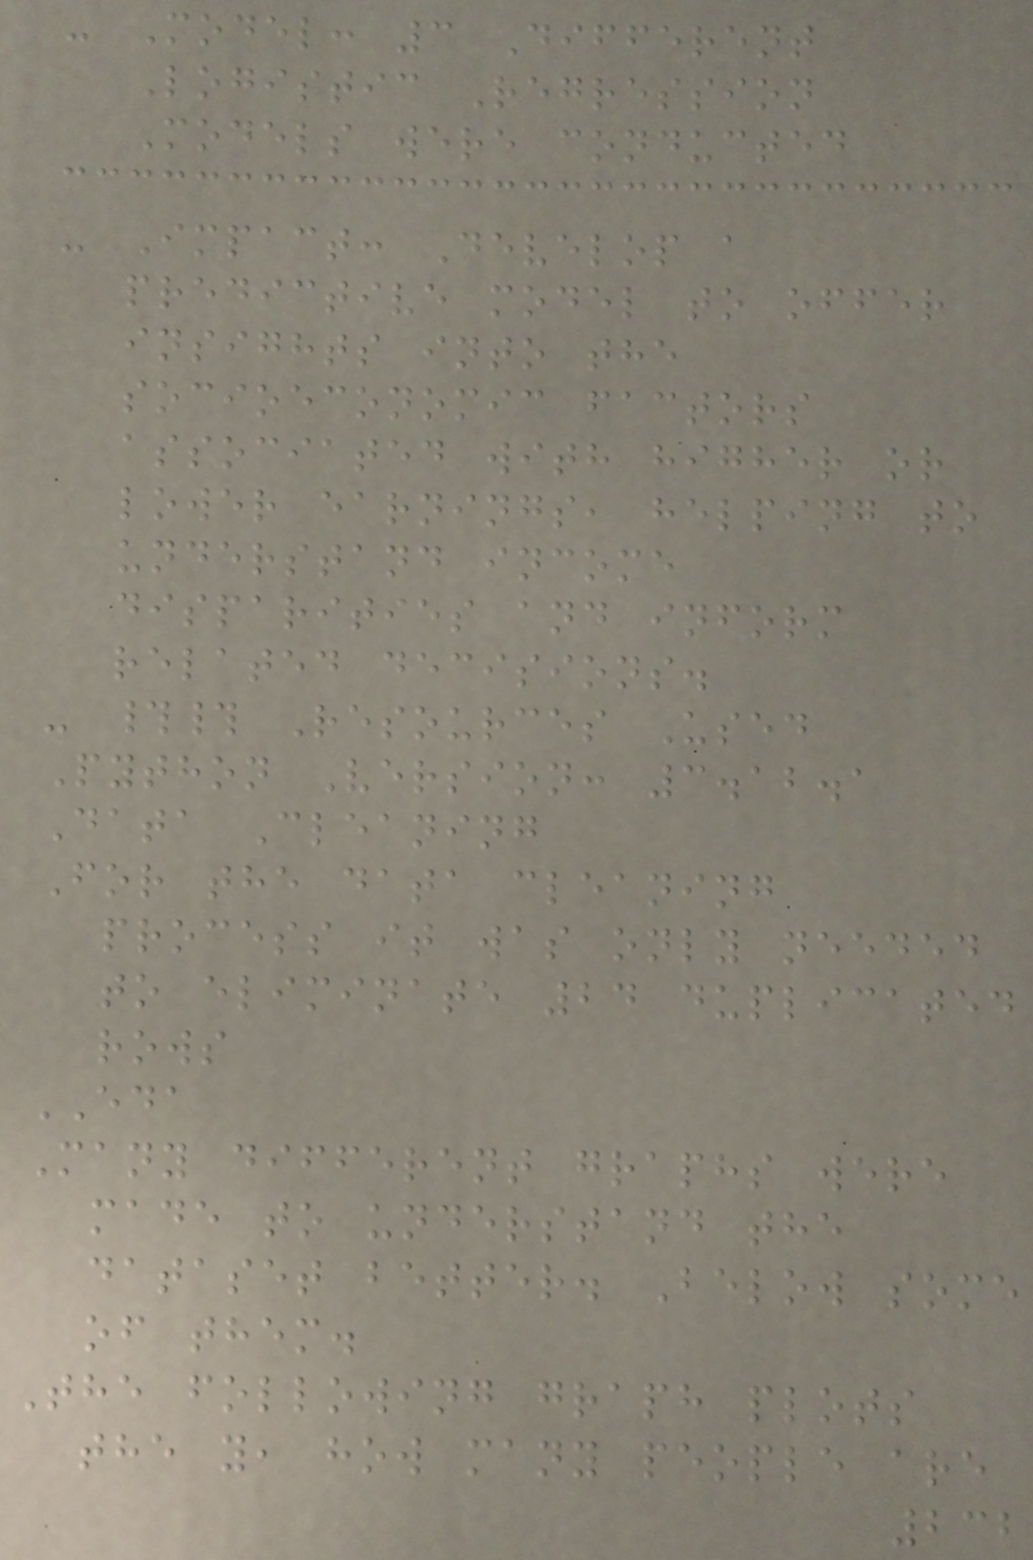- Model: 3 Different
Logistic Regression
Models were conducted
- Impact: Develop a
predictive model to offer
insights into the
socioeconomic factors
associated with higher or
lower earnings, helping to
understand income
disparities and inform
related decisions.
- ## Resources Used
Python Version: 3.12.1
Data Cleaning
For the data cleaning
process it was only needed
to eliminate 24 duplicated
rows
EDA
Many different graphs were
made to understand the
dataset better. Below some
of them.
The following graph plots
the y, how many people are
232
